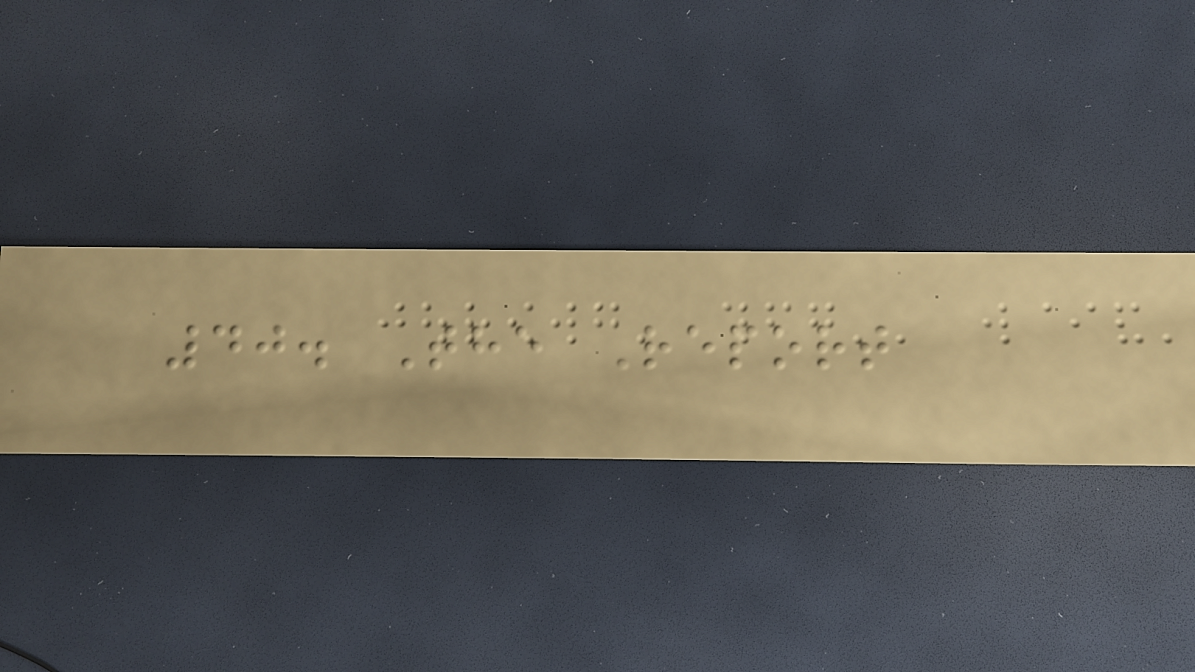40. The Report
